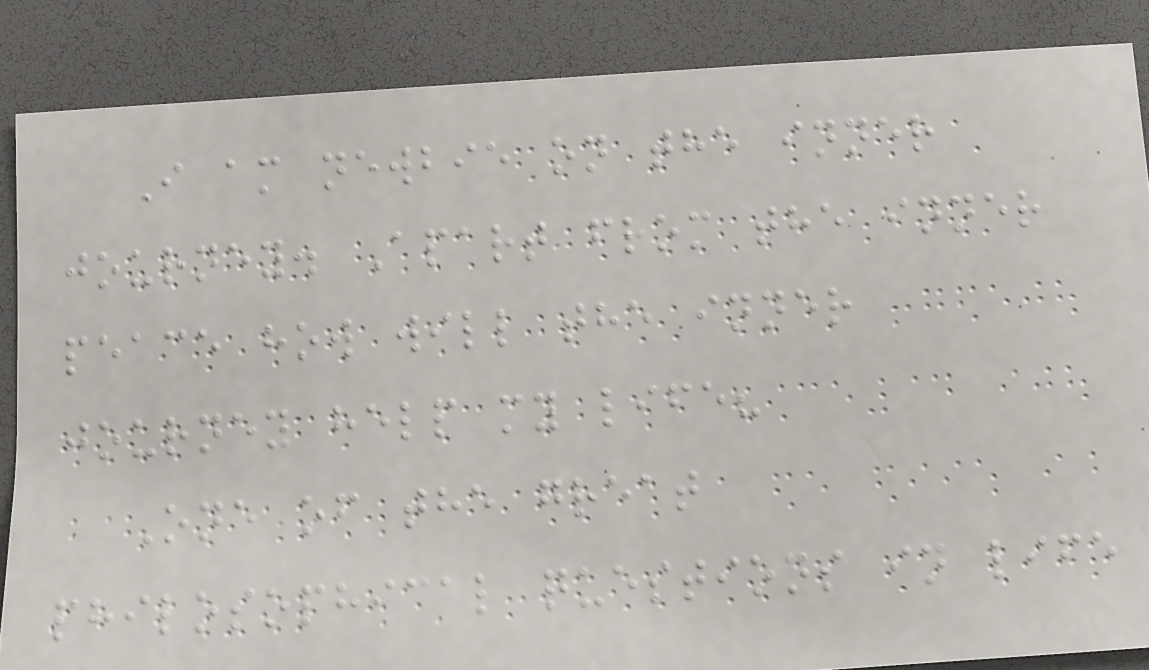I am newbie on the inner
journey. Apart from the inner
peace how will the inner
journey help my life?
One of the great
philosophical questions in life
